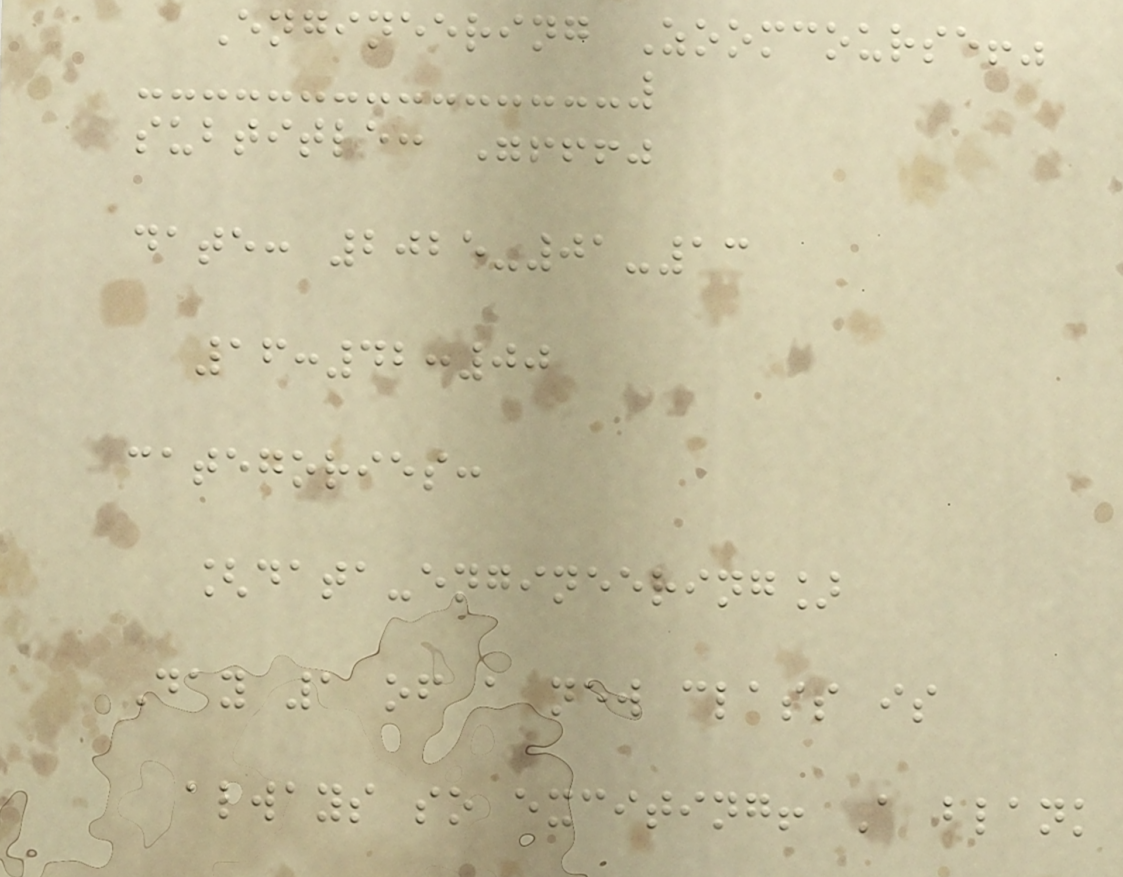Engineering Zoomcourse!"
subtitle: "!!!"
date: 2025-01-13
16:42:00
categories:
[data-engineering]
Day 1 of a new class is
always so exciting! A blank
